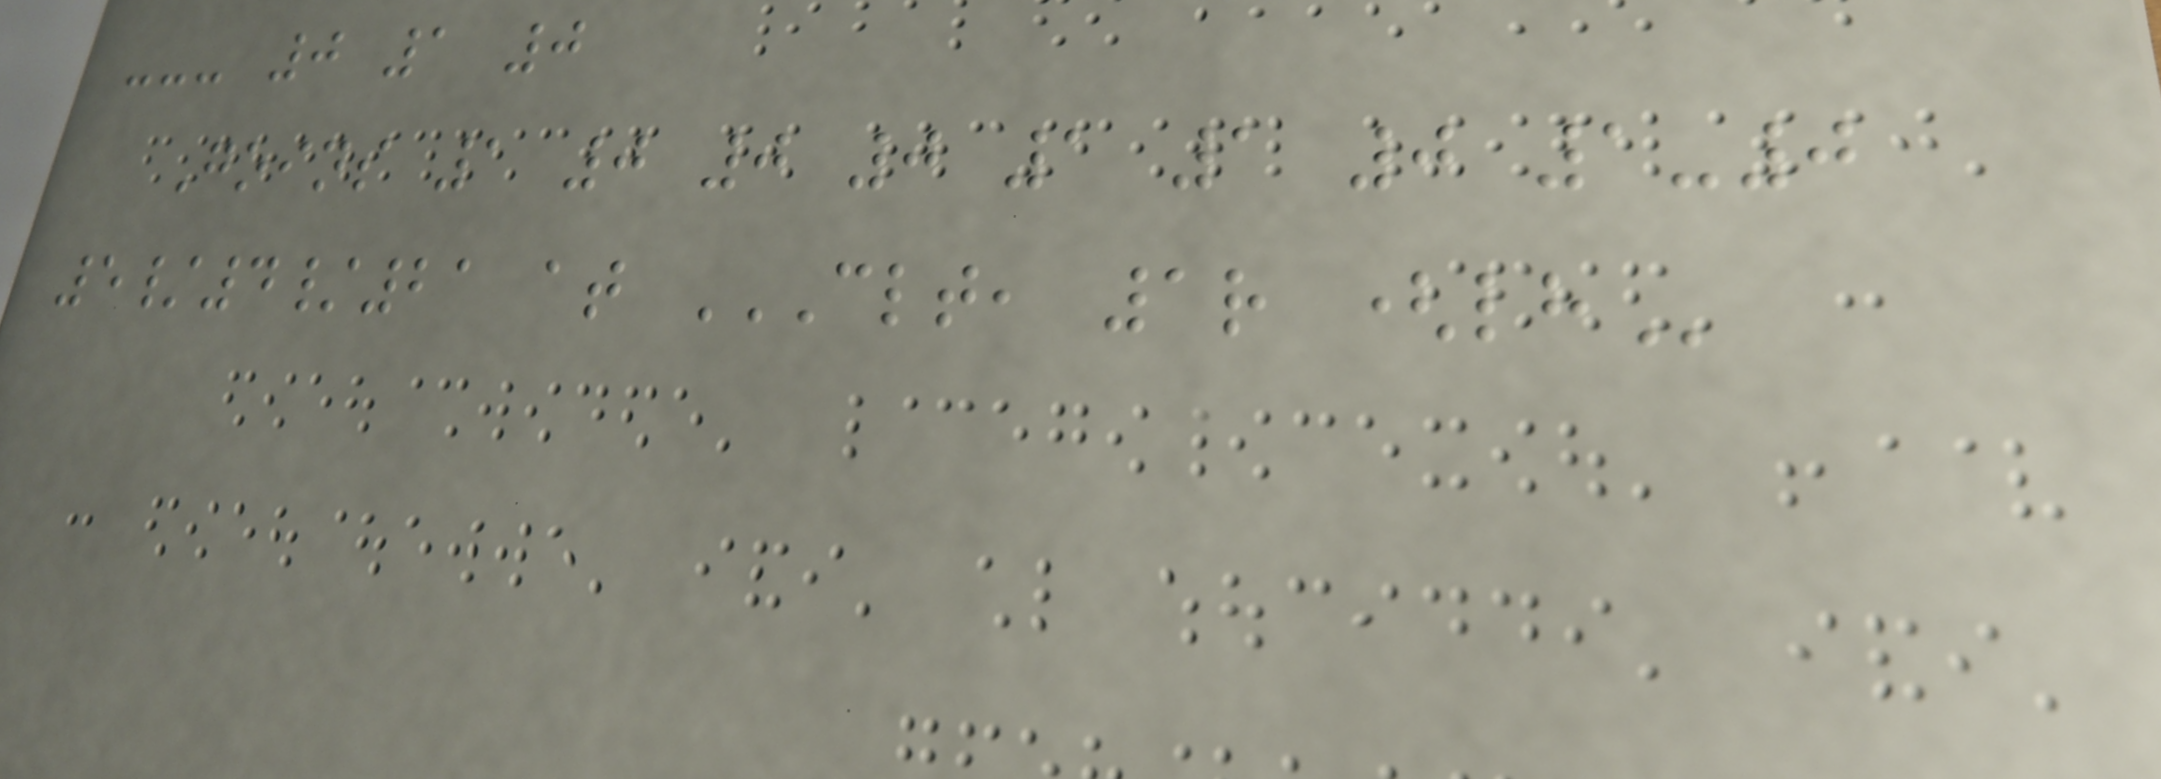--- 0 1 0
Goins 1 0 0 0 1 1 0 1-0
5/4/21 at CLT, 1R (LH
